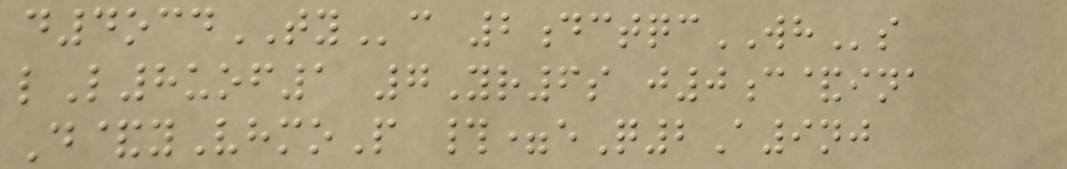d4ocdTYc 2dctqcWHs
lL8uof1 7Yr6s j0c&ina
D&yVhmoP #=eQ2A9nj
